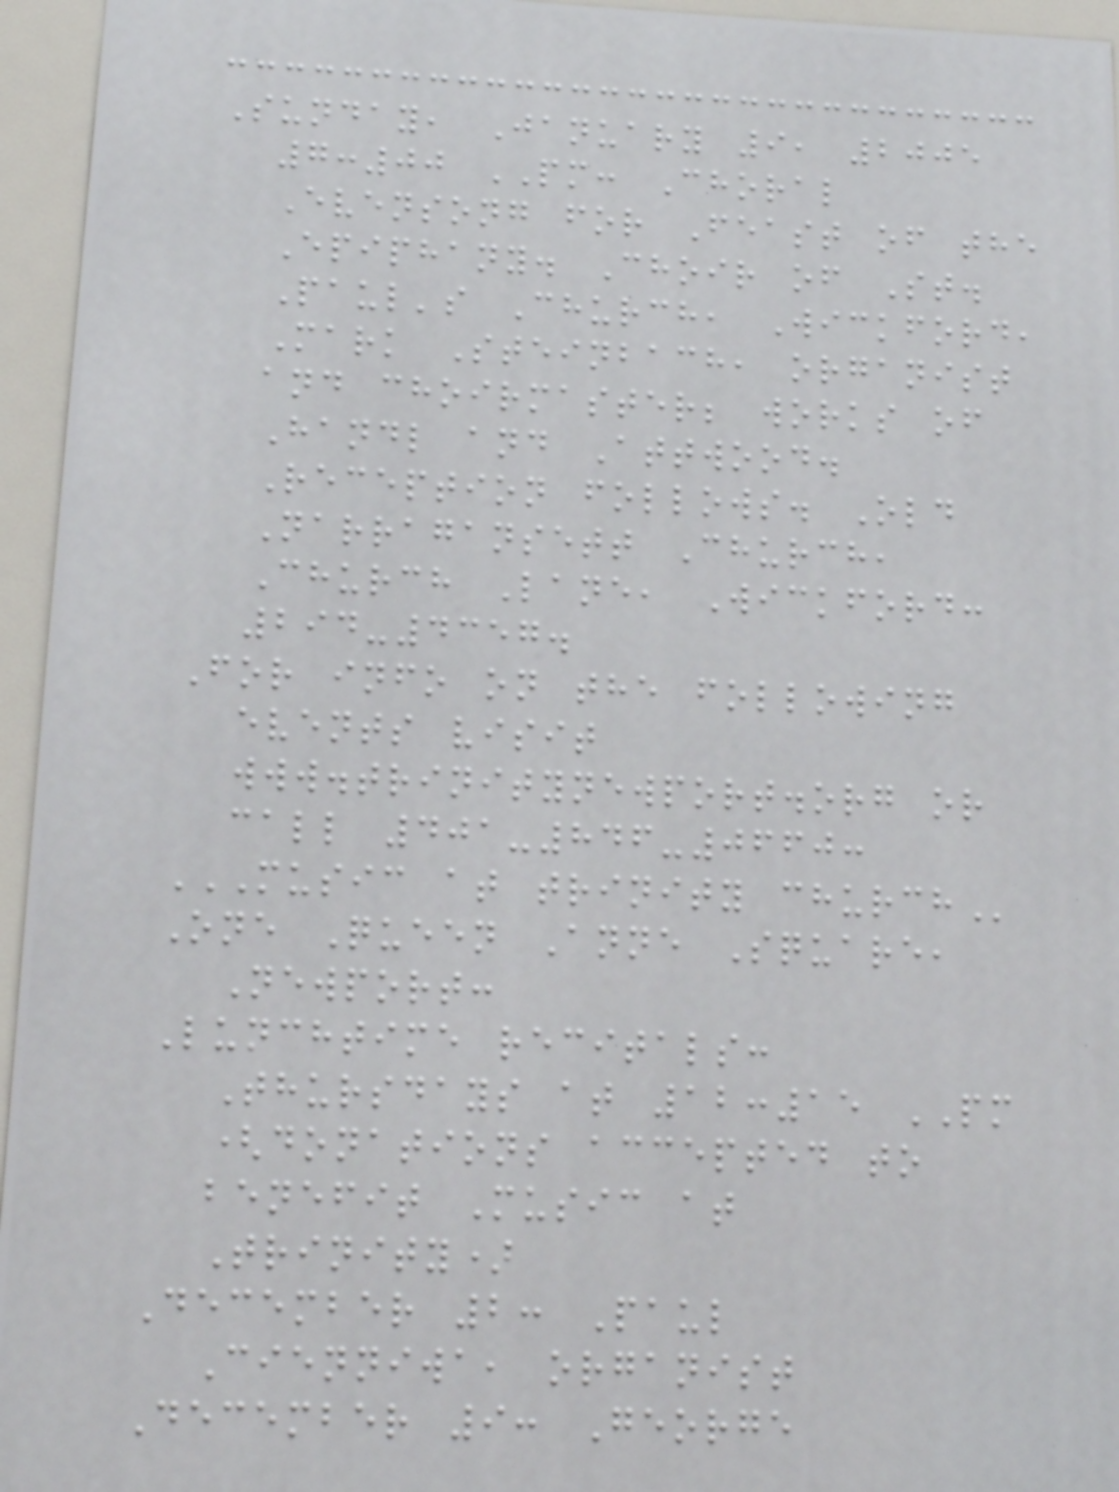Sunday, January 9, 2005
7:00 PM: Choral
Evensong for Feast of the
Epiphany. Choir of St.
Paul's Church, Wickford,
Mark Steinbach, organist
and choirmaster; works of
Handl and Attwood.
Reception follows. Old
Narragansett Church,
Church Lane, Wickford:
294-4357.
For info on the following
events visit
www.trinitynewport.org or
call 401-846-0660:
MUSIC AT TRINITY CHURCH
One Queen Anne Square,
Newport:
Lunchtime recitals:
Thursdays at 12:15 PM
(donations accepted to
benefit Music at
Trinity)
December 2: Paul
Cienniwa, organist
December 9: George
